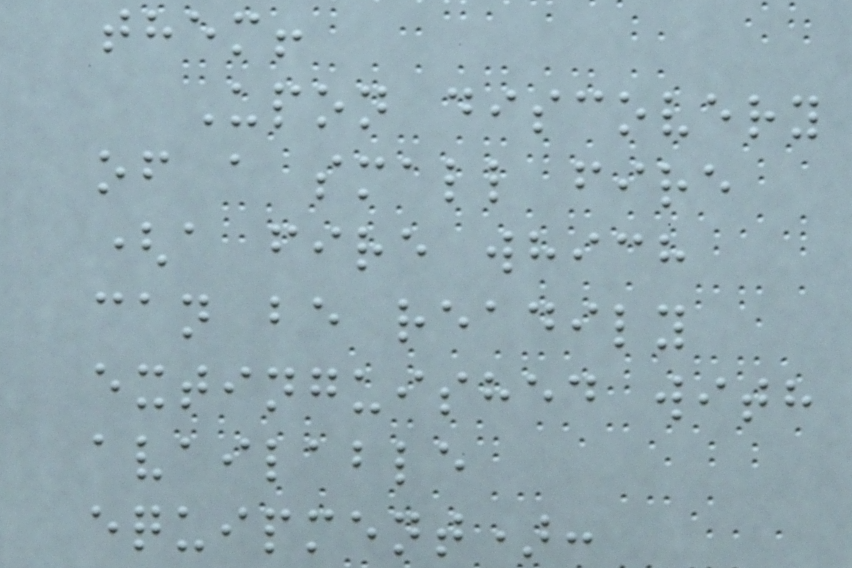them!
Upon discovery
of a small fire
(a fire which
can be readily
extinguished with
available
equipment):
